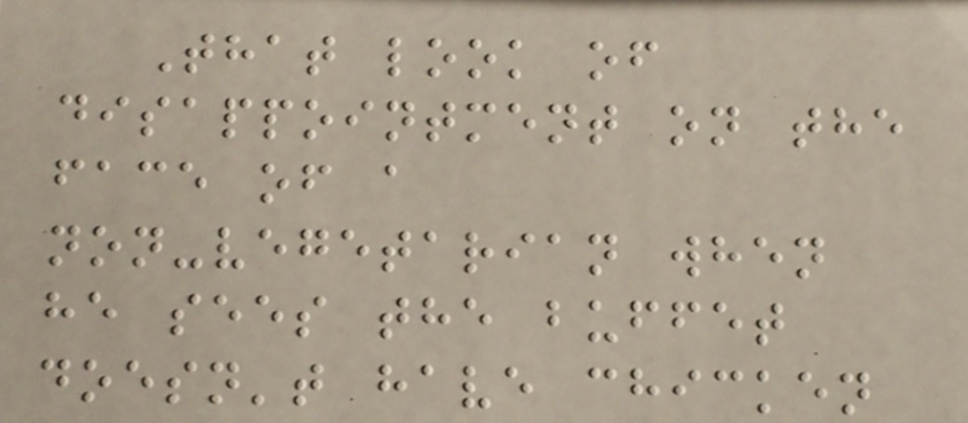That look of
disappointment on the
face of a
non-vegetarian when
he sees the buffet
doesn't have chicken
